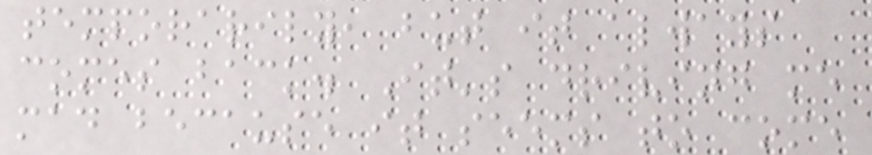temporarily, but it always
comes back. It's driving me
mad because it seems to come
